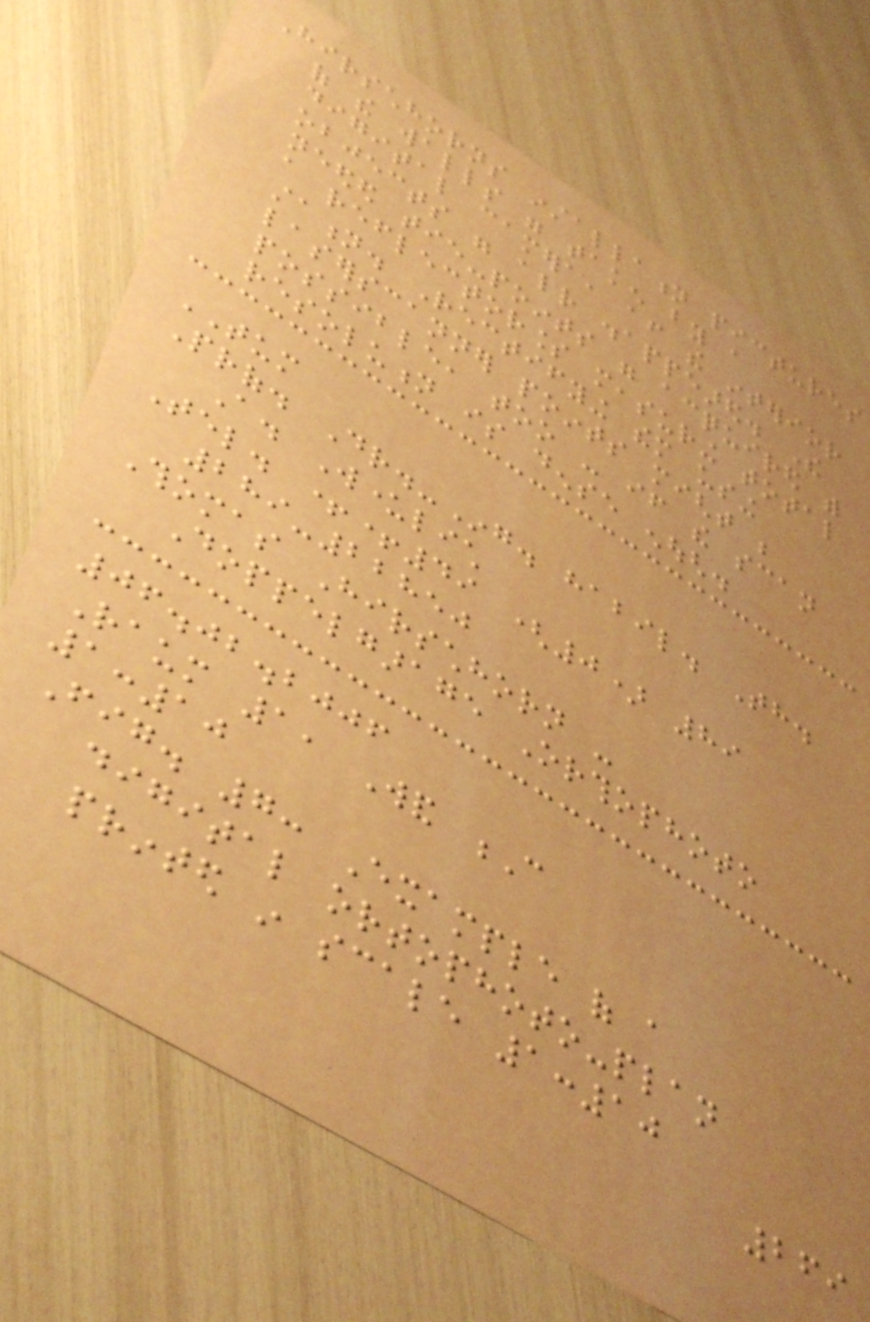Hirschhorns installation pictures
of the walls were taken by a
digital camera, after the interior
objects were already disappeared. The
needed tie-points were acquired with
a reflectorless measuring total
station. Rectifying them using
laserscanner points might be
possible, too - if the scan
resolution is dense enough.
TUM
Prof. Dr.-Ing. habil. Th.
A. Wunderlich
Tel. ++49 (0) 89
289-22850
Thomas Hirschhorn -
Doppelgarage Orthophoto
06.02.2006
Raum 1, Wand C
1:10
Fig. 7: Example of a
digital ortophoto-plan
printed in scale 1:10
269
